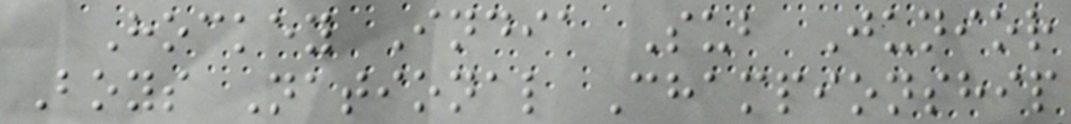Hockey India Sub Junior
Boys National Championship
